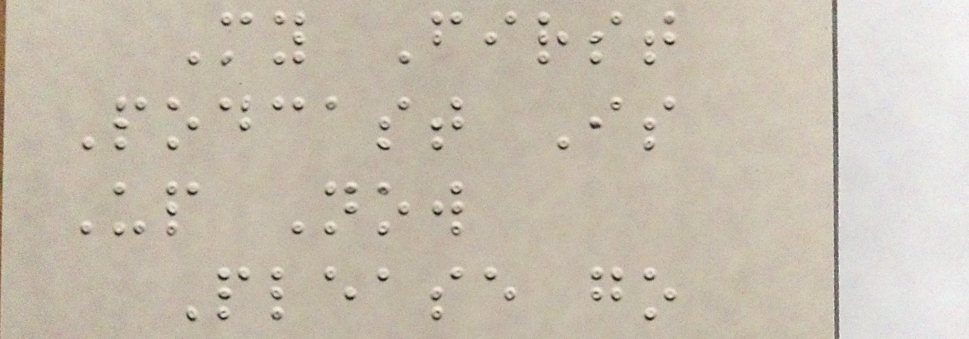My First
Podcast Is
Up Now
Please go
